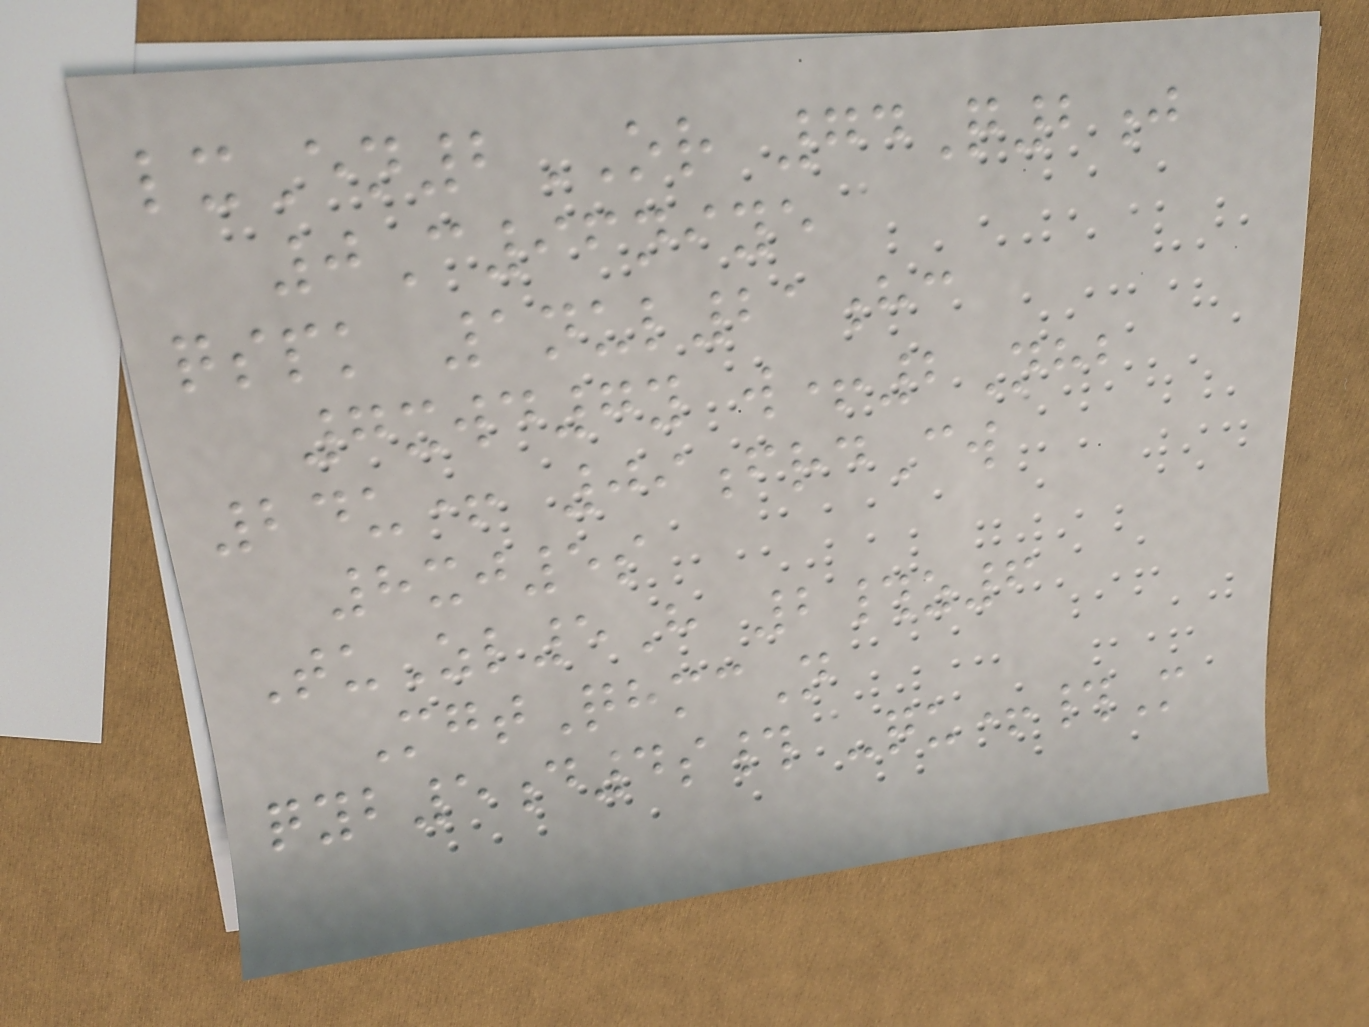lxEn2OR 74Q2j
0C96niye
qspk 1nul21hc
7xwd7y w+2Nhb
24u+ 09frdCw
8xj5s
TuZl5H 2#z6
MgtQhmcN
qyb5d4s# -qu+#M
